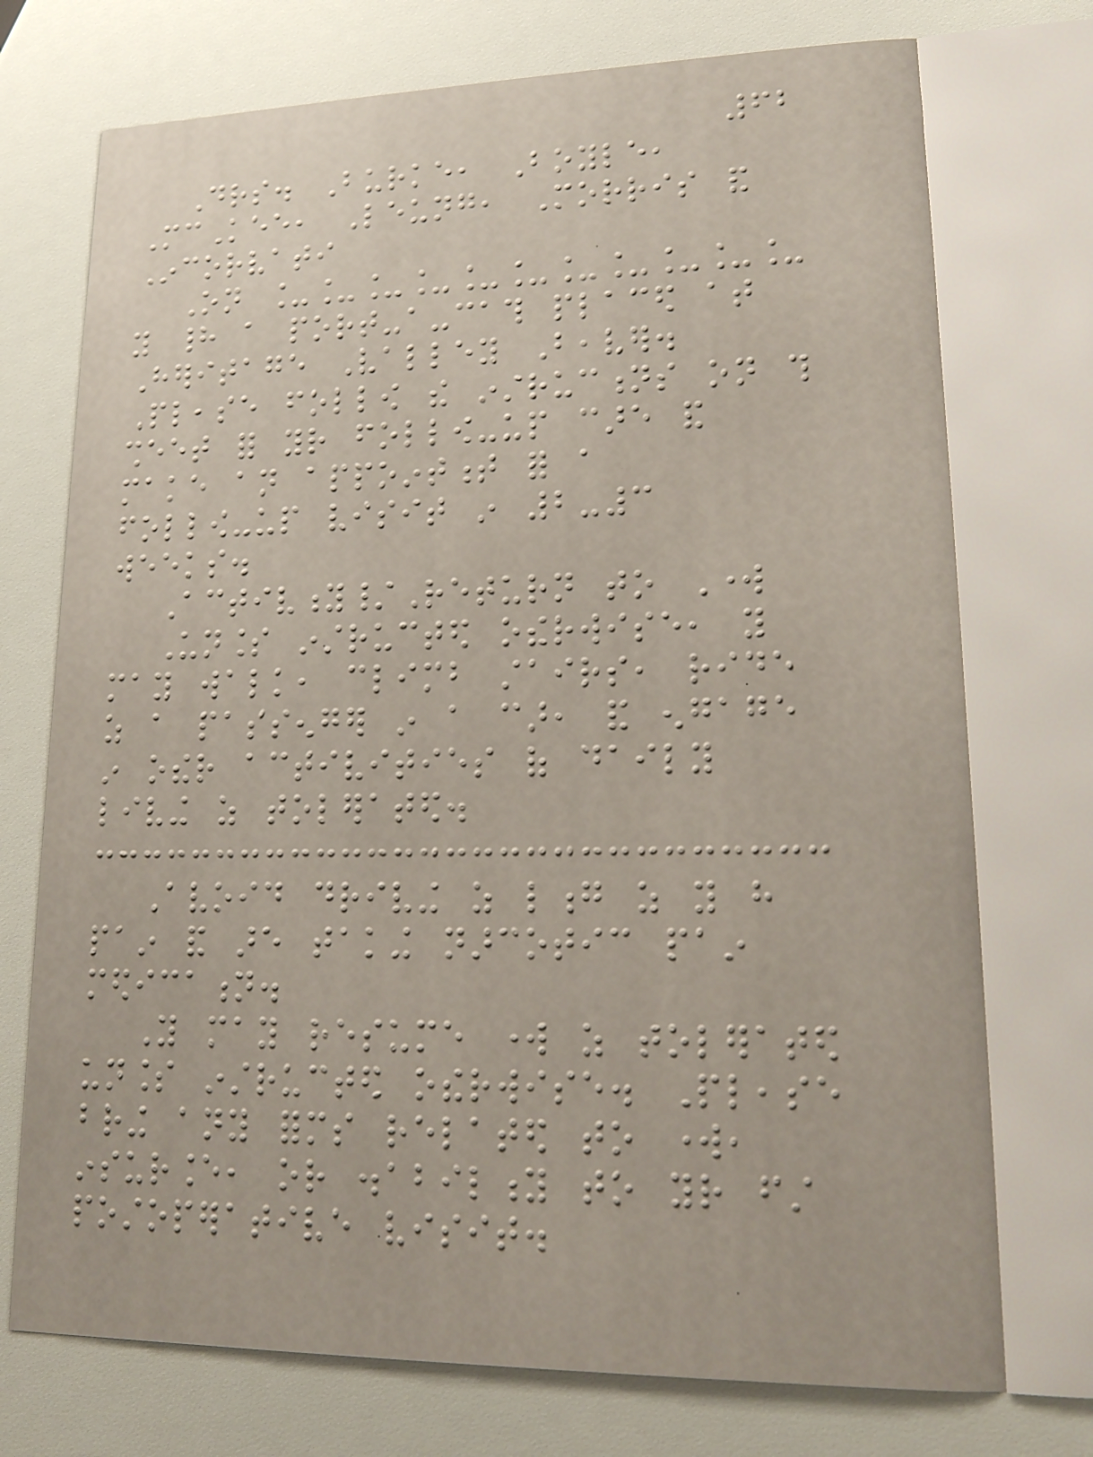62
Drs. Burke, Boyle,
McKee, Leung, Morris and
Incorvati
On ___________
you had a port-a-cath placed at
Heritage Valley Beaver.
Please follow the instructions on this
sheet for your follow-up care and
make an appointment for a
follow-up visit in 2-3
weeks.
Activity/Return to Work
Unless instructed otherwise, you
may walk, climb stairs, ride
as a passenger in a car, and engage
in other activities of daily
living as tolerated.
Avoid driving as long as you have
pain and are taking narcotic pain
medication.
You may resume work as tolerated
unless instructed otherwise. Please
bring any forms related to work,
insurance, or disability to your first
postoperative visit.
